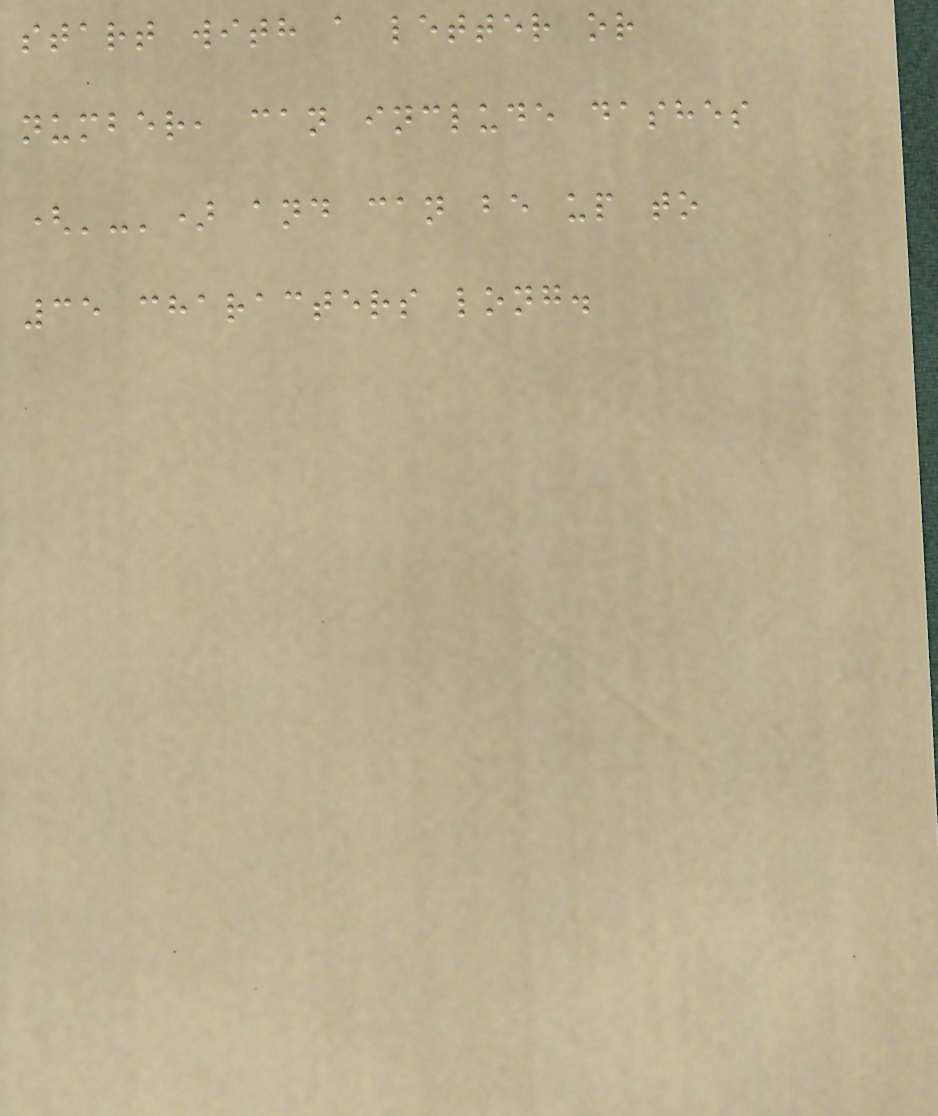start with a letter or
number, can include dashes
('-') and can be up to
35 characters long.
